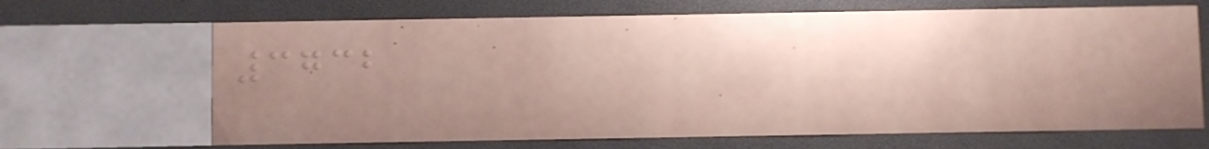3732
